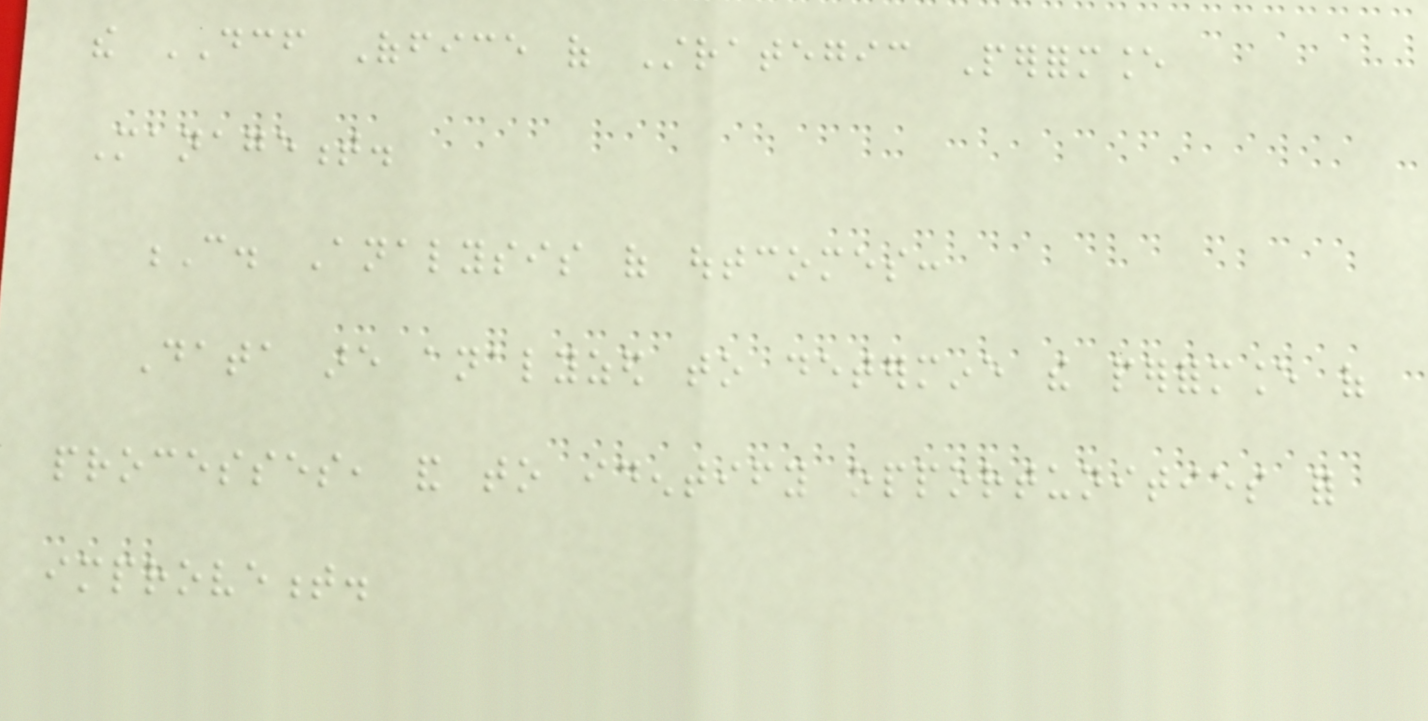the DCF Office of Strategic Performance
Management.
C. Analysis of outcomes:
Data are analyzed to determine the performance of
processes, and to identify opportunities for
improvement.
